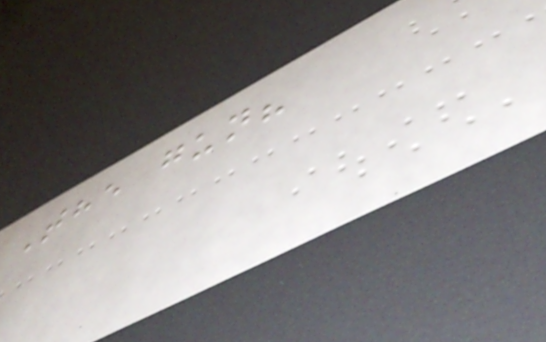The gun?
